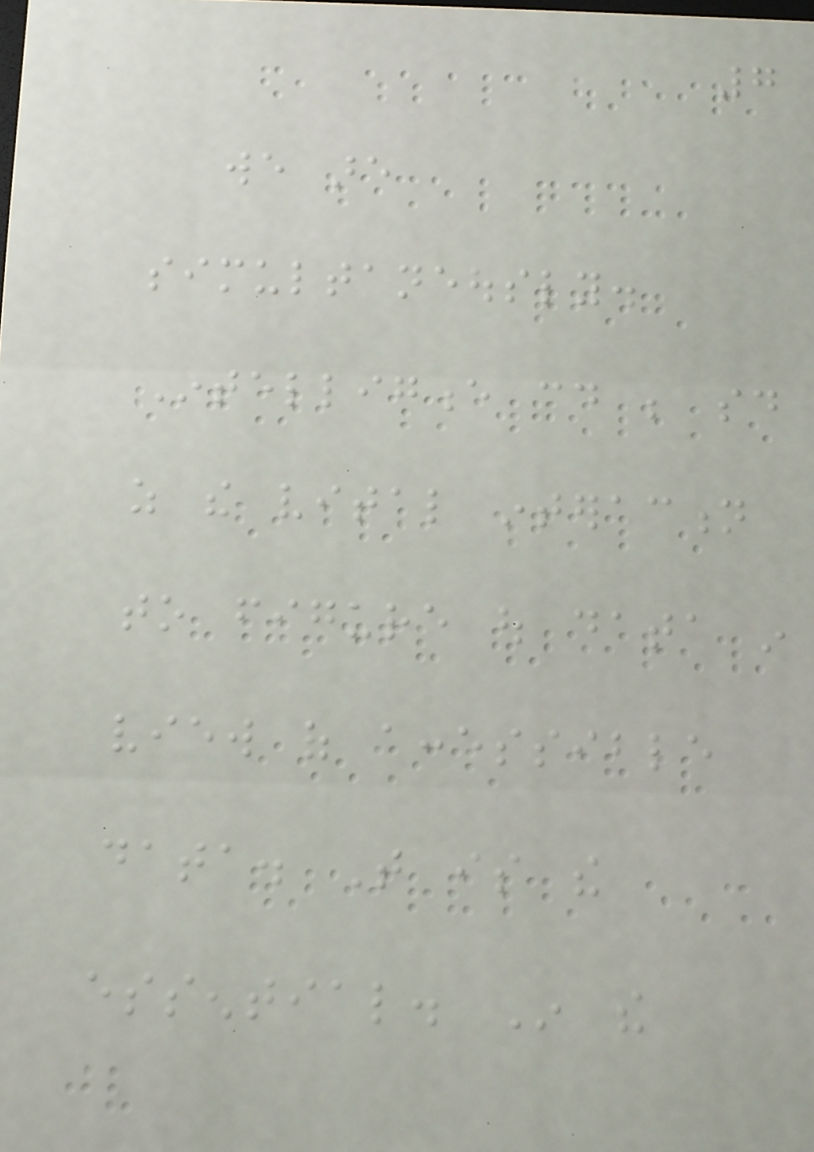7
we are
simultaneously.
Intelligence could be said
as the vital interaction
to figure out data in
view of accessible
data. That is the
essential. In the
